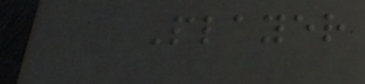Player
